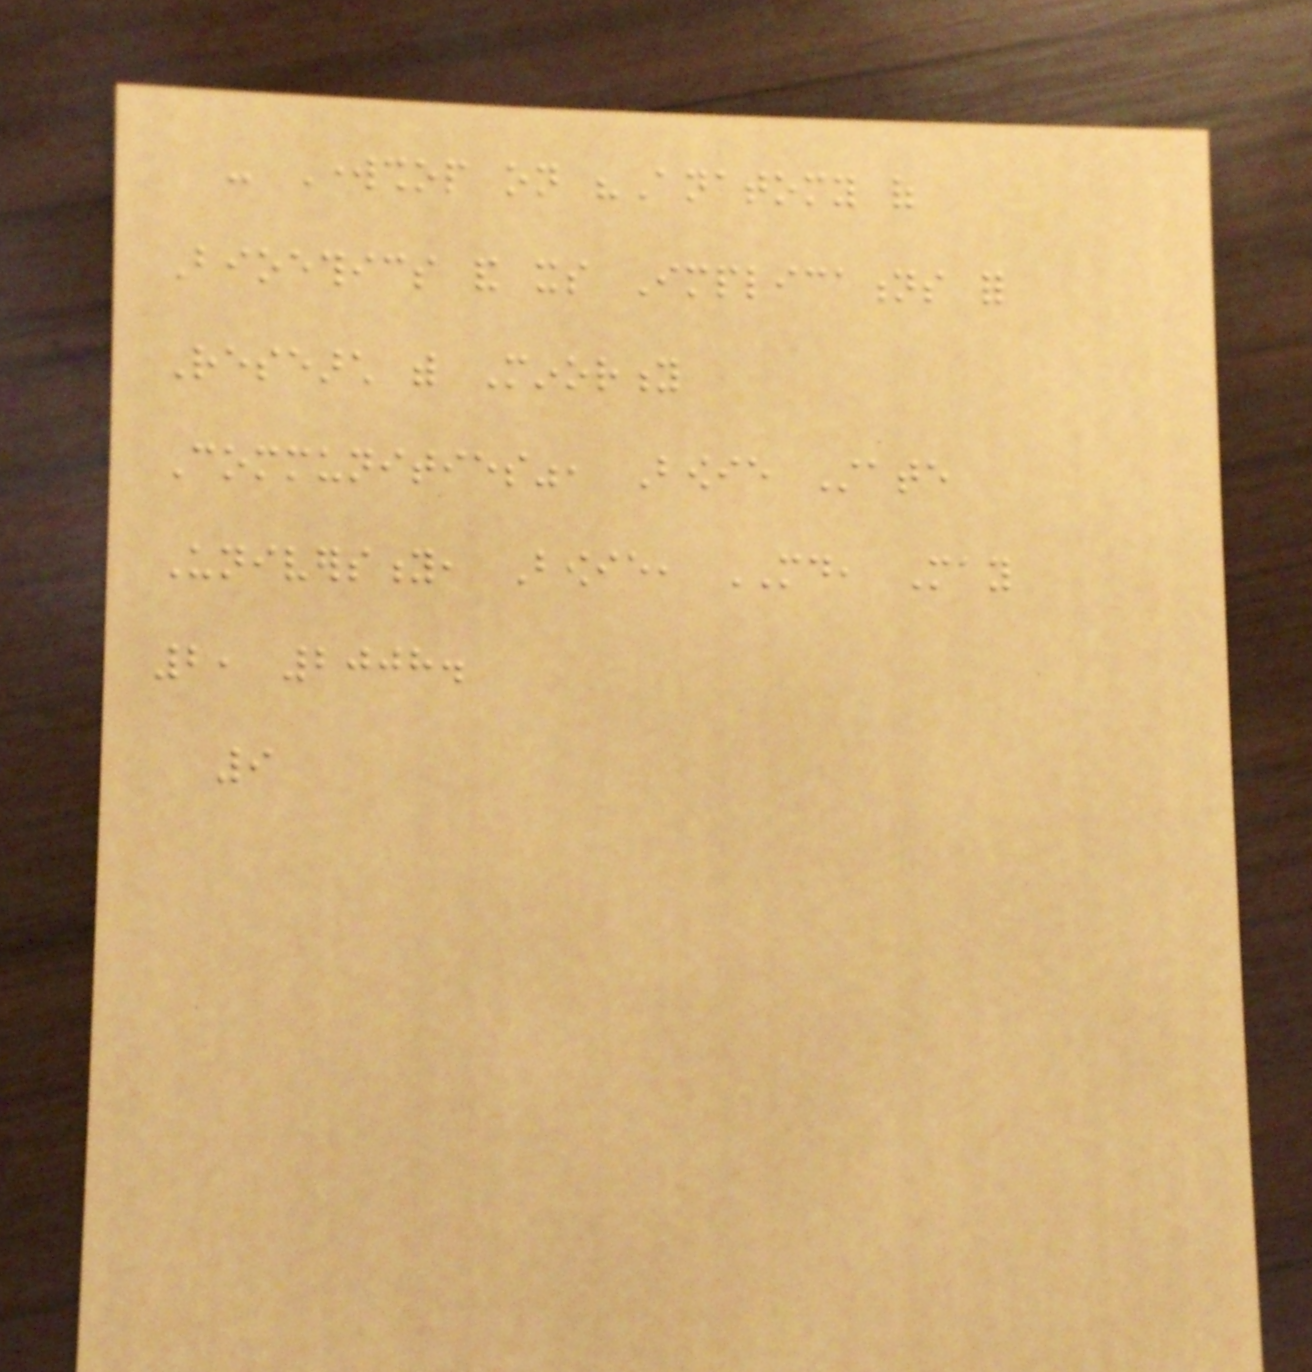- Workshop on "Anatomy of
Bioethics and its Implications for
Research with Minority
Communities", Bowie State
University, Bowie, MD, May
2, 2008.
9
